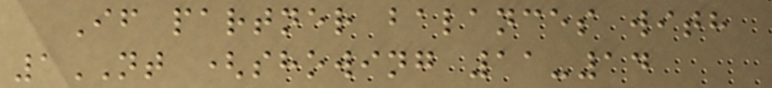If partner balances with
1NT (showing 11-14
